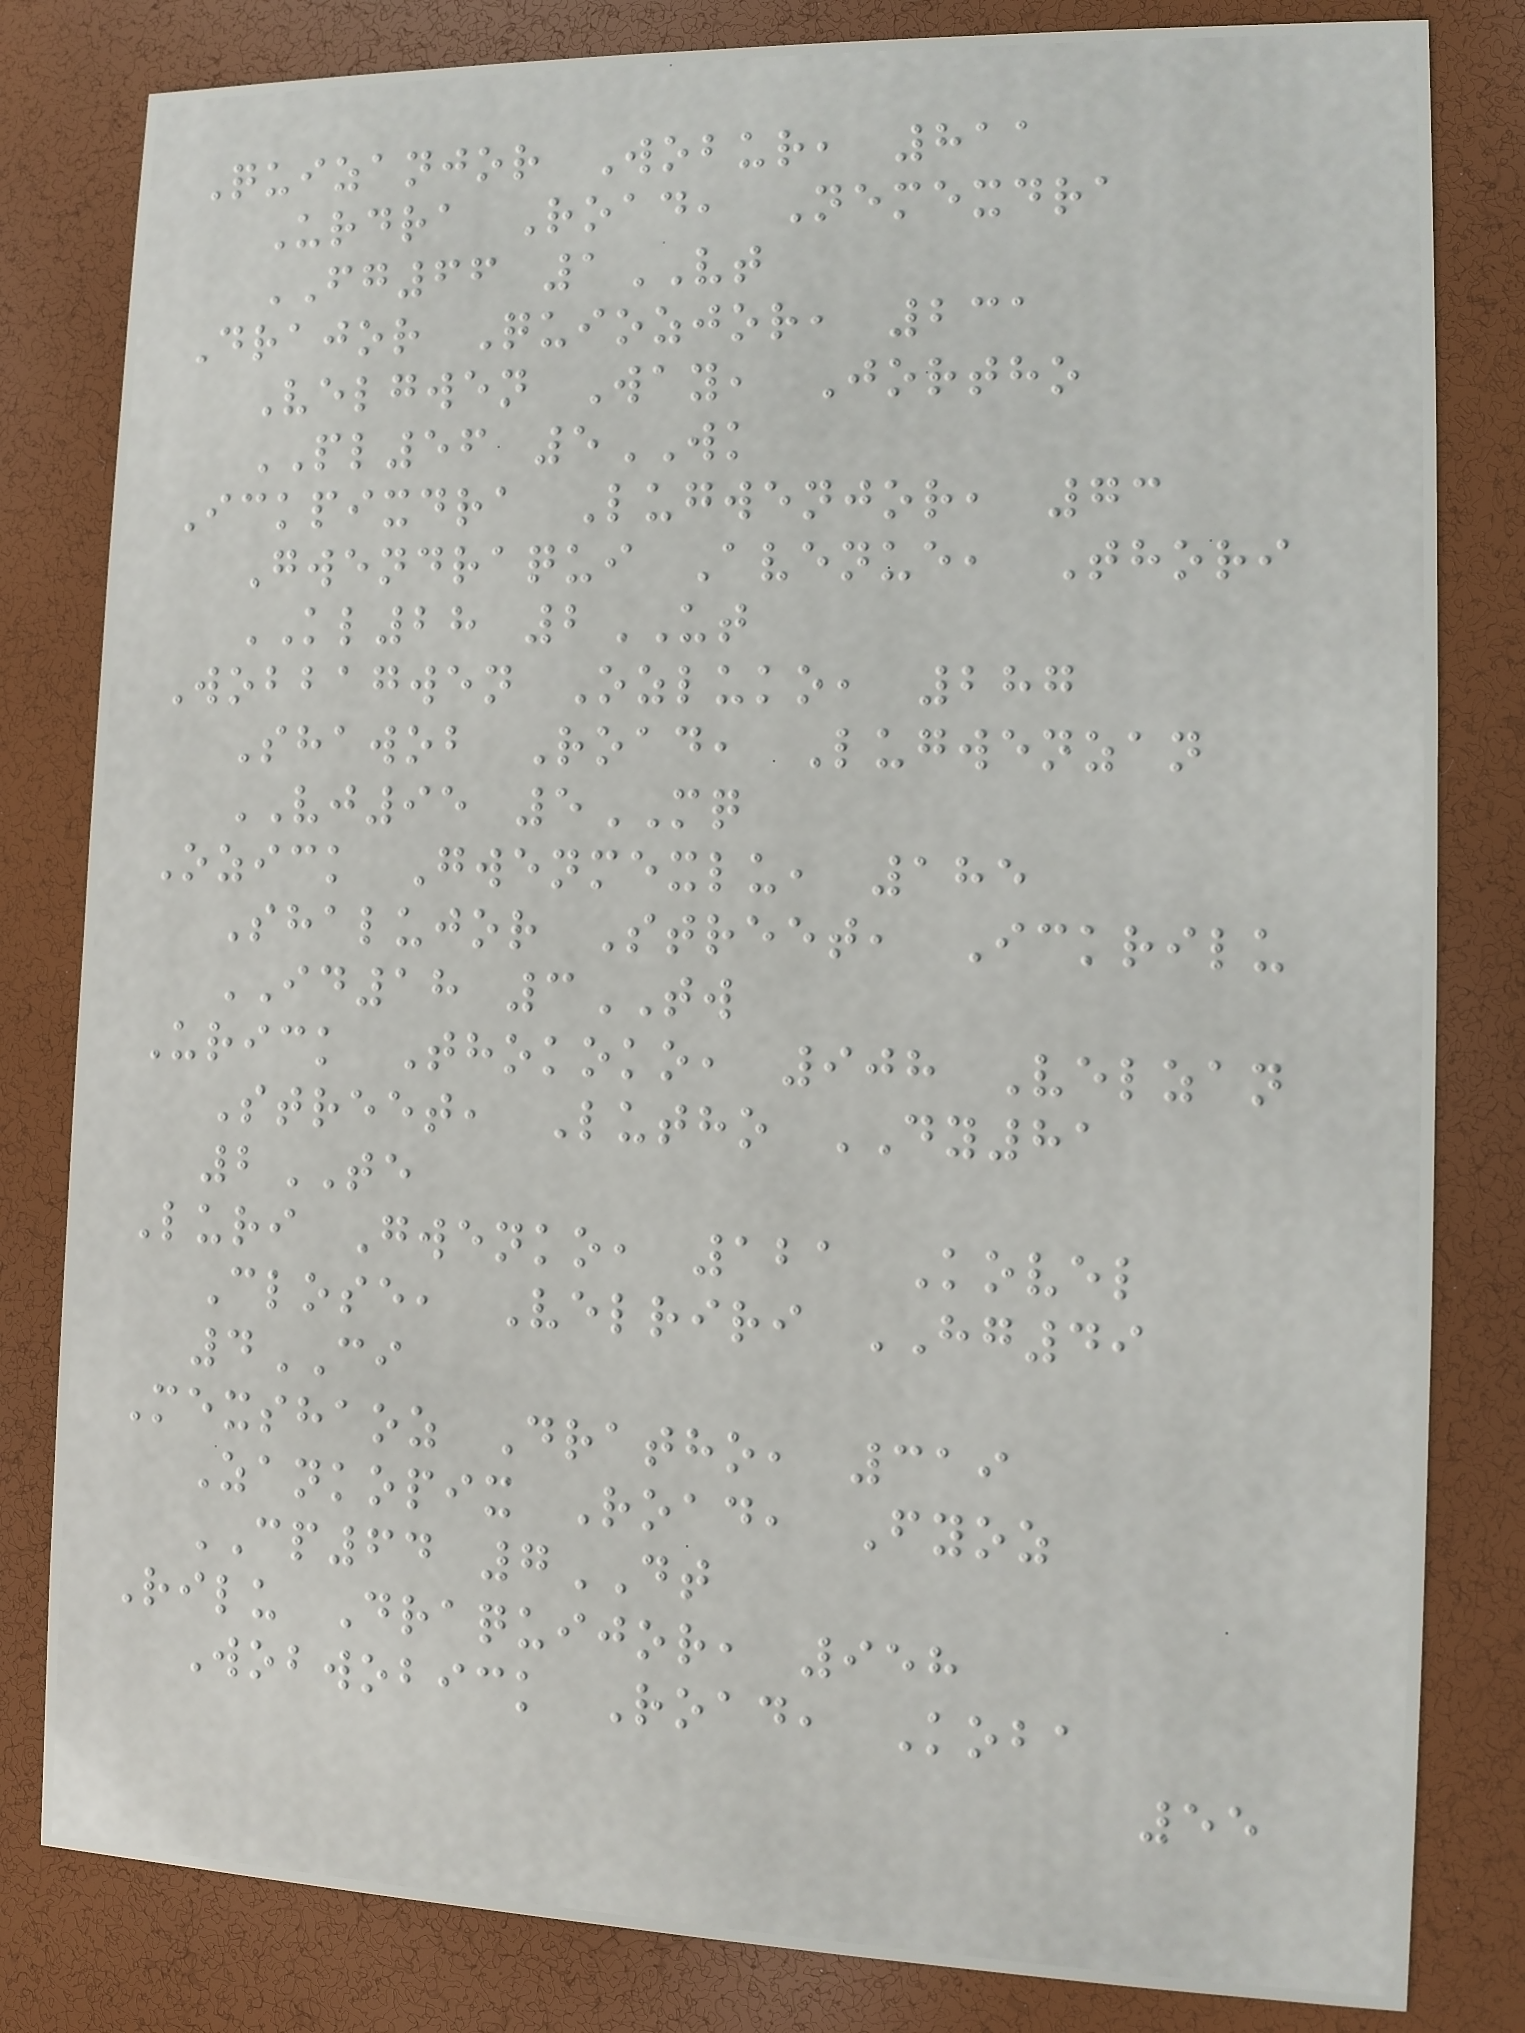Quizanjor Wobur, 811
Urdra Road, Nemexdra
FG66 1VT
Drajor Quiozjor, 231
Velgwen Way, Jortho
PL56 5WK
Ickpixdra Lugwenjor, 73
Gwendraqui Avenue, Thori
KL28 2UT
Wobbagwen Ozluko, 287
Shawob Road, Lugwenzan
VJ95 5MQ
Ozick Gwenmexlu, 185
Shalujor Street, Ickrilu
ID18 3TW
Urick Thokoko, 908 Velzan
Street, Lutho DY81
2TE
Luri Gwenko, 121 Kovel
Close, Velriri HG49
4CI
Mexshaoz Dratho, 319
Zankopix Road, Fyoz
CP64 7DT
Rilu Draquijor, 958
Wobwobick Road, Koba
55
